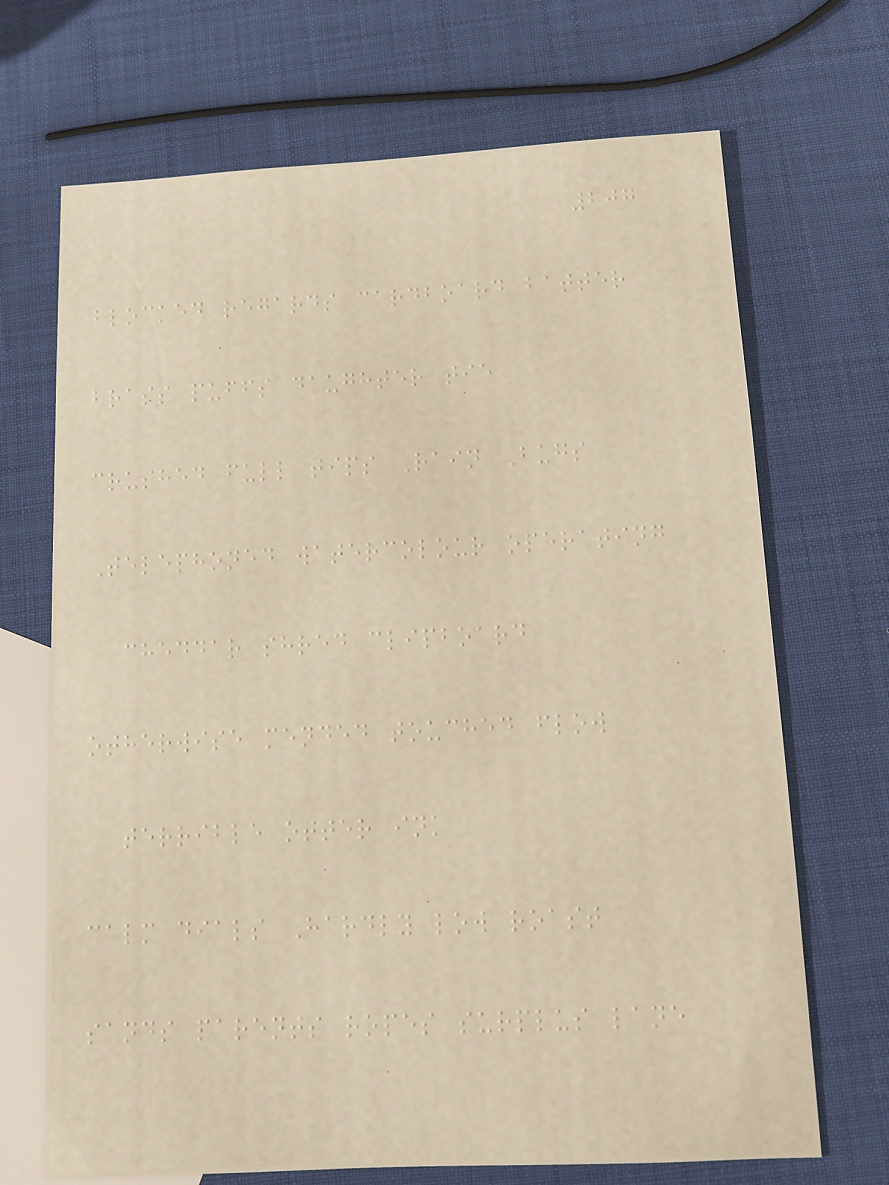207
blocked regards cardboard batter
brass puffs daughter tie
crushed full tips Rain Bugs
Telephoned watercolour operating
cheddar shred clipboard
otherwise mended touched flow
terrible otter ink
calm dials Hardly low roast
sands parents ropes surplus lane
